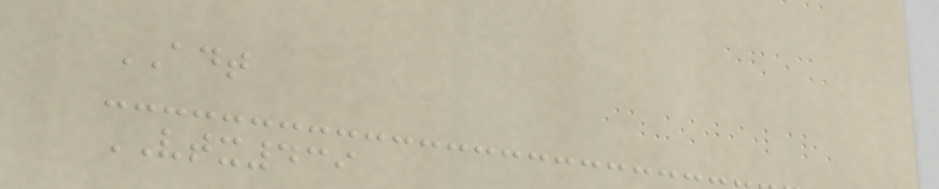ADT
VTX439
